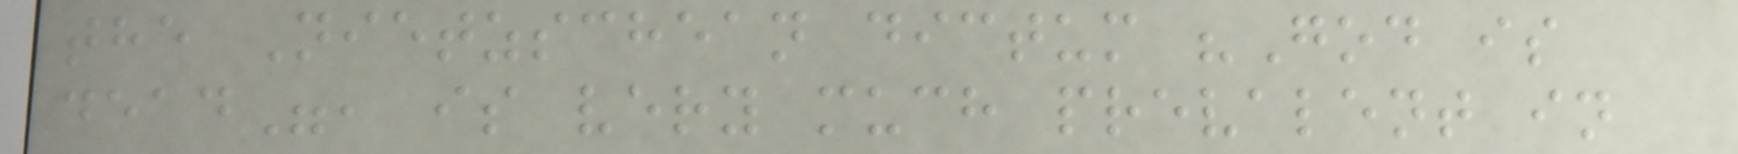the Nietzschean dictum "God is
dead", is very much prevalent in
